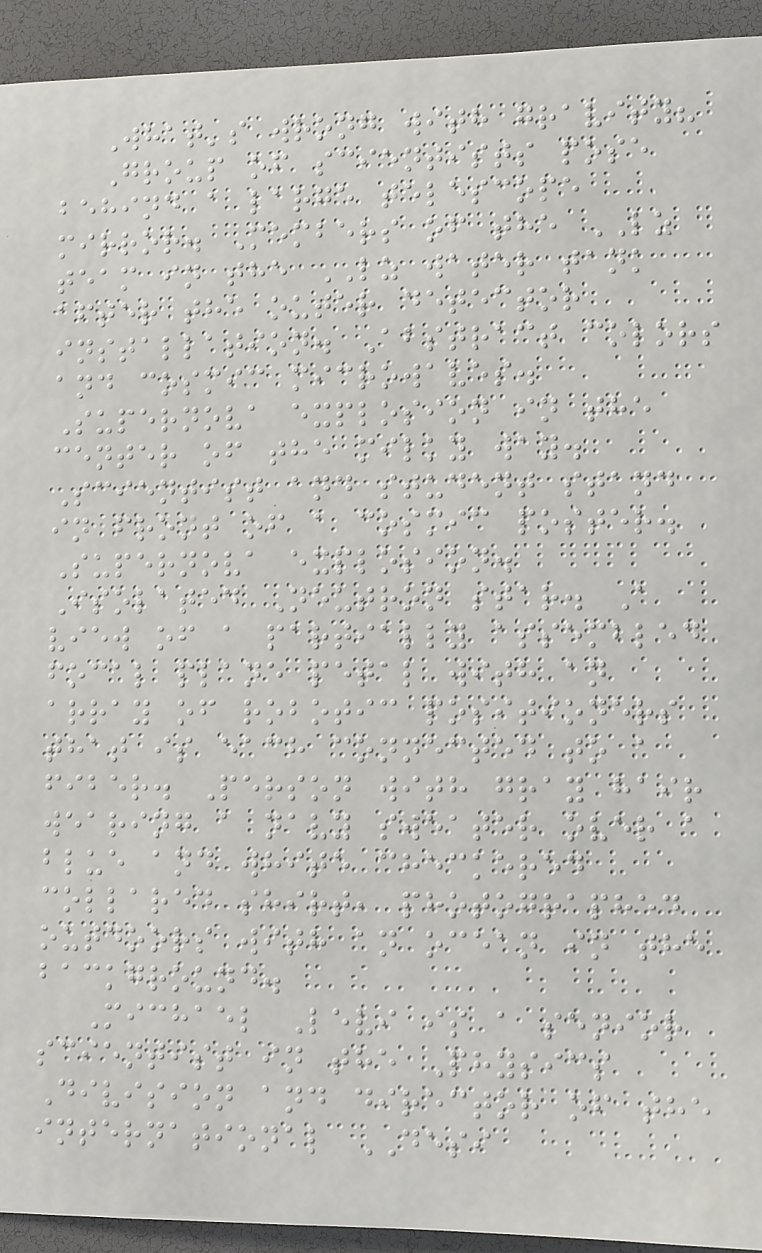What's wrong with gravity?
Group of scientists pose
behind a large telescope
mirror. Members of the LZ
team in the LZ water tank
after the outer detector
installation. Abstract colors
and cosmic microwaves.
Supernova explosion in the
center of the milky way.
Scientist and student stand
in front of a cosmic poster.
Supernova explosion.
Isolated Neutron star. A
view of a partially assembled
focal plane petal with an
array of robotic positioners
that is each connected to a
fiber. Person with gray hair
wearing a navy sweater over a
blue and white checkered
collared shirt, photographed
outdoors with an ocean in the
background.
Michael Levi is a senior
scientist in the Physics
Division and director of the
international DESI
